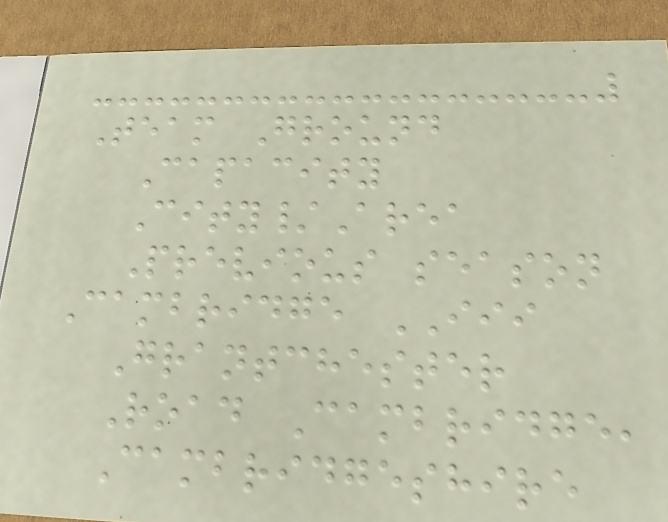Team Ground
Capacity
City/Area
Previous season
Cambridge III
Grantchester
Road Cambridge,
Cambridgeshire
